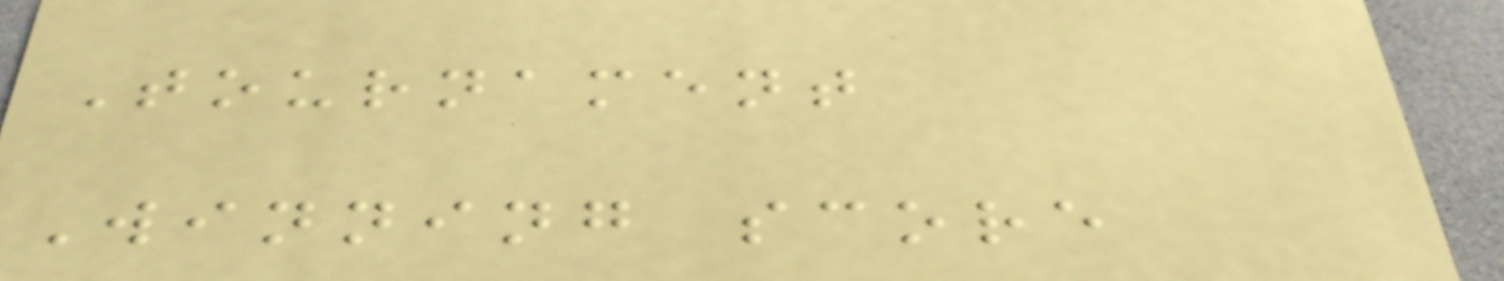Tournament
Winning score
